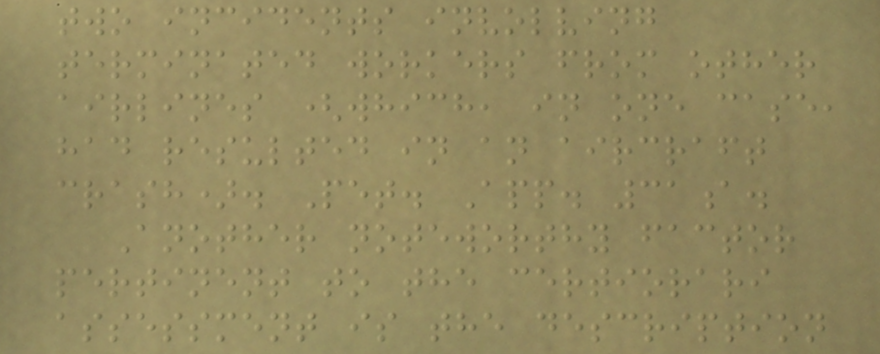two incidents involving
terminated workers from other
airlines (which, in one case,
had resulted in an aircraft
crash). Pet. App. 31a.
Another noteworthy factor
pertinent to the certiorari
assessment is the description
